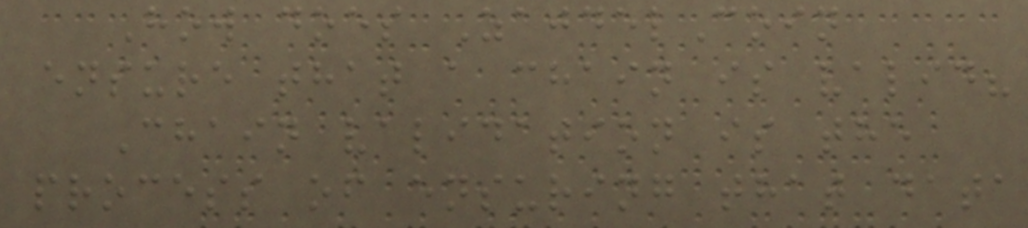How does ZajdelCoin
ensure that a chain is valid?
Chain validation is the
process of ensuring that data
